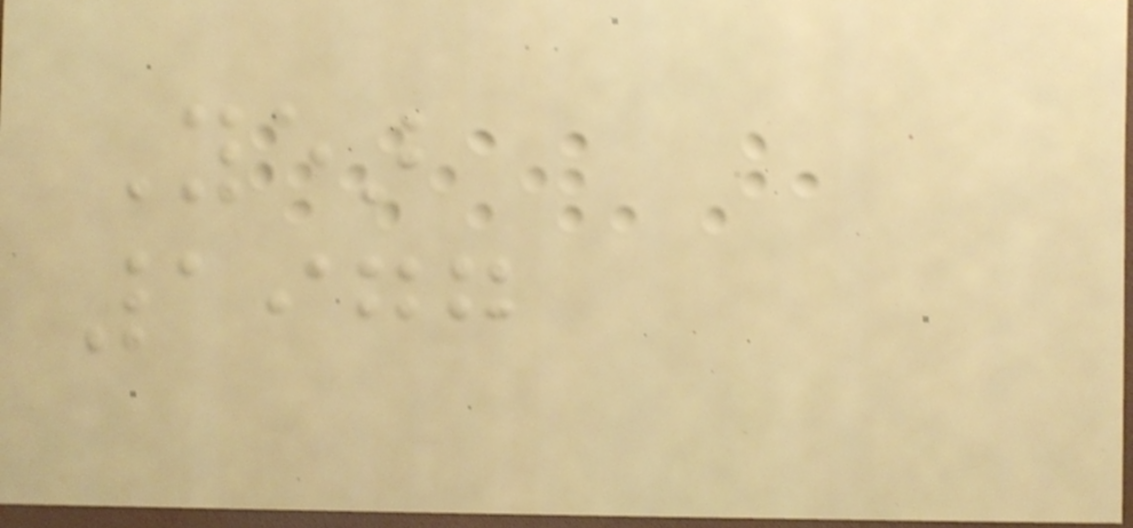Year
1977
